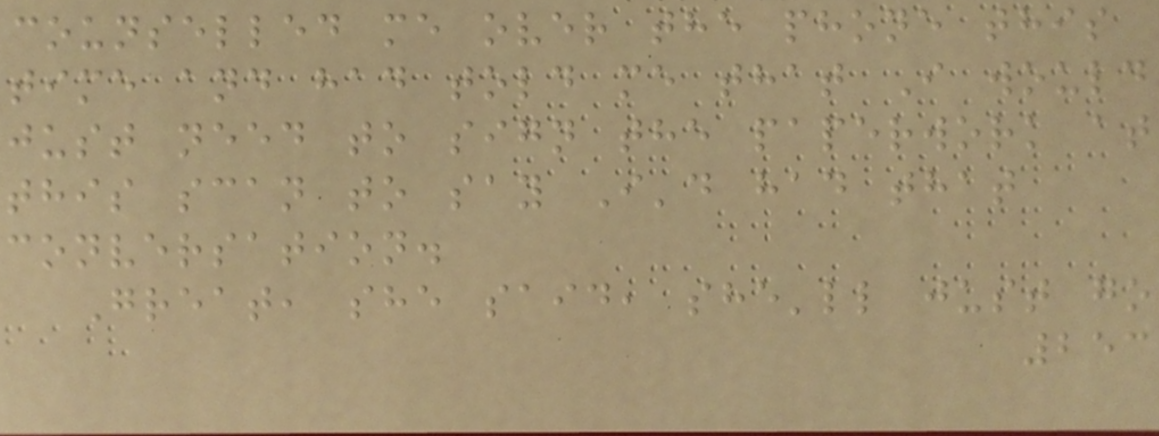counselled me over the phone this
time and had told me that I would
just need to sign the paperwork at
this scan to say I'd had that
conversation.
Great, she said, she'll just go
253
